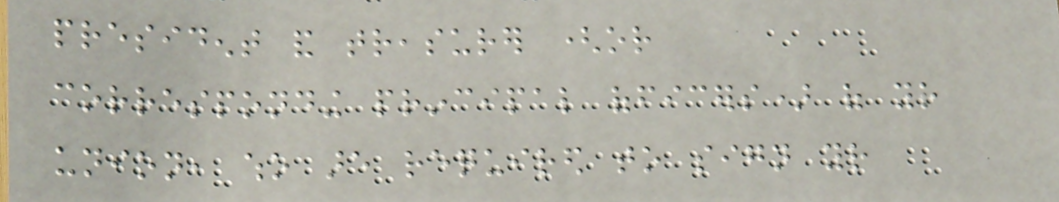president and treasurer (or
corresponding principal officers) of your
union, who are required to sign your
